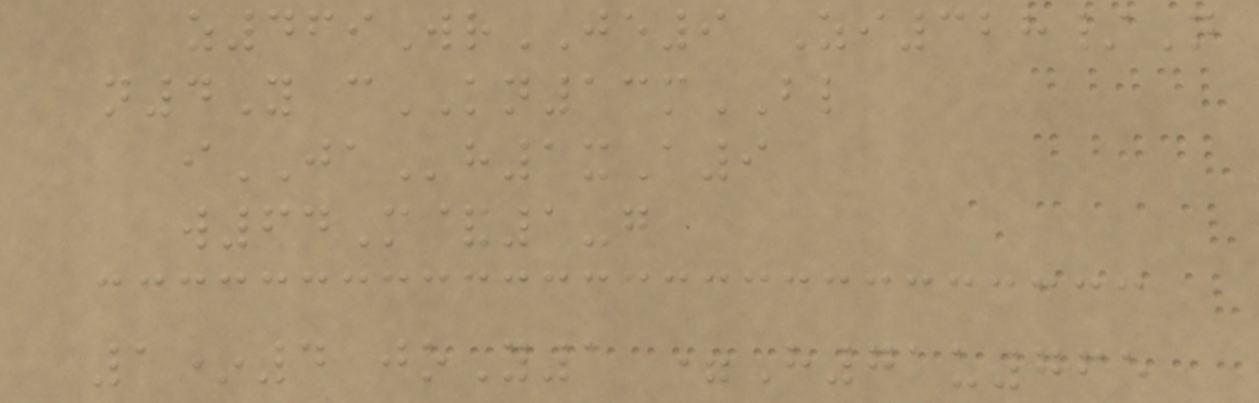z469WrJE9 Zi328/N
n4Y cKN13mBL
iJAh1xA9
w64M&1-g
1*4 joY1 =H71u765
